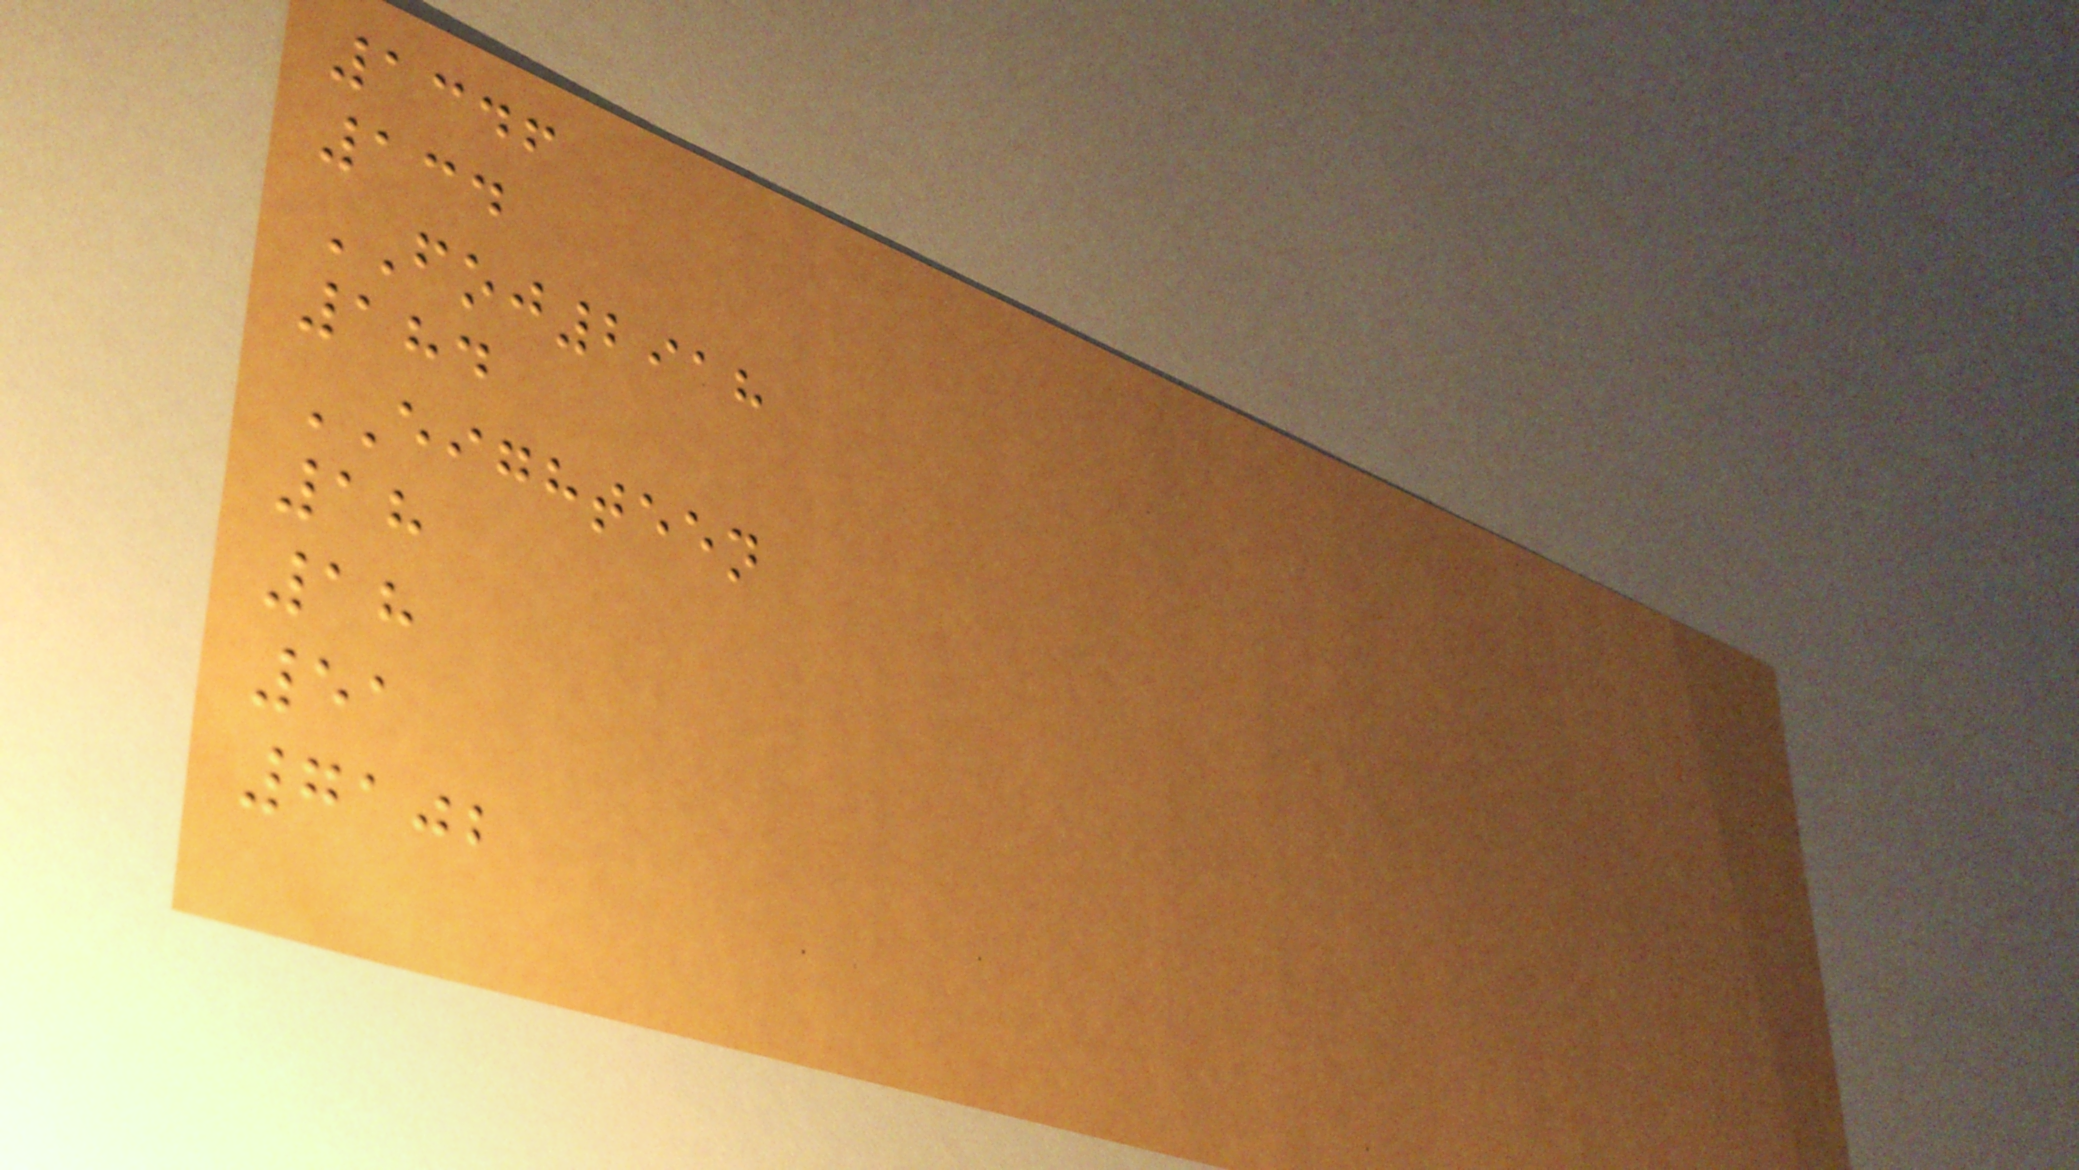1346
134
FOJ2918
184
EIGHTEEN
18
18
51
7102
